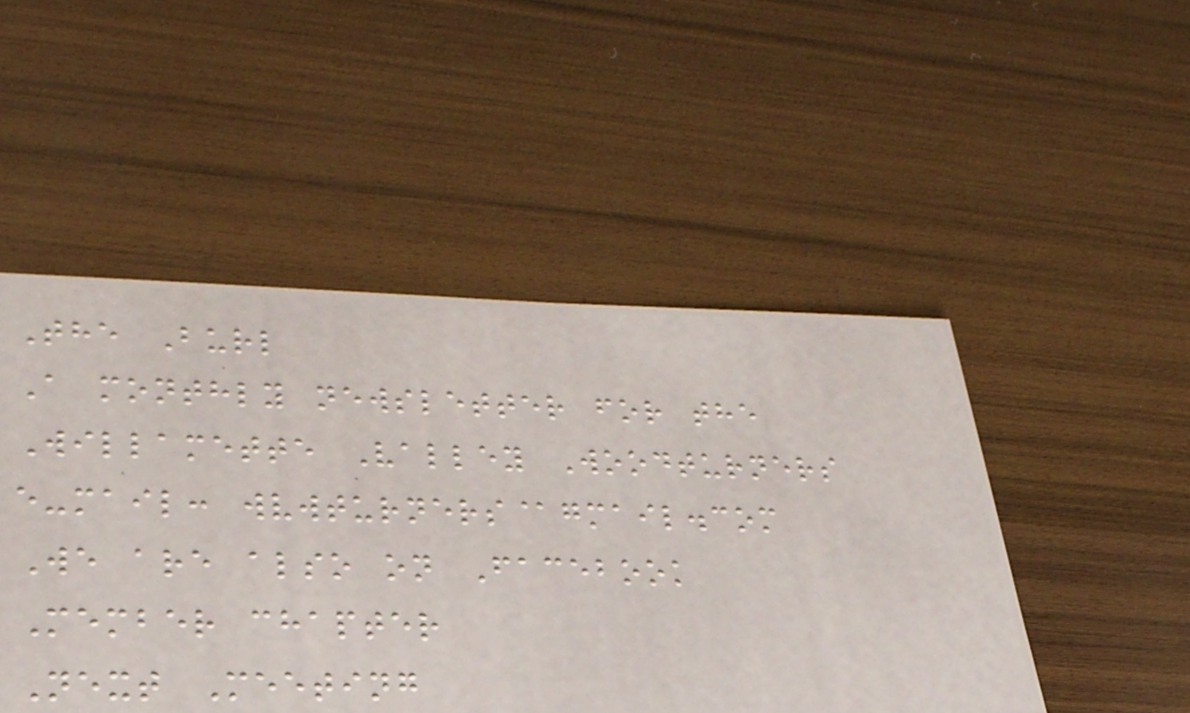The Burl
A monthly newsletter for the
Willamette Valley Woodturners
e-mail: wvwturners@gmail.com
We are also on Facebook
Member chapter
Next Meeting
